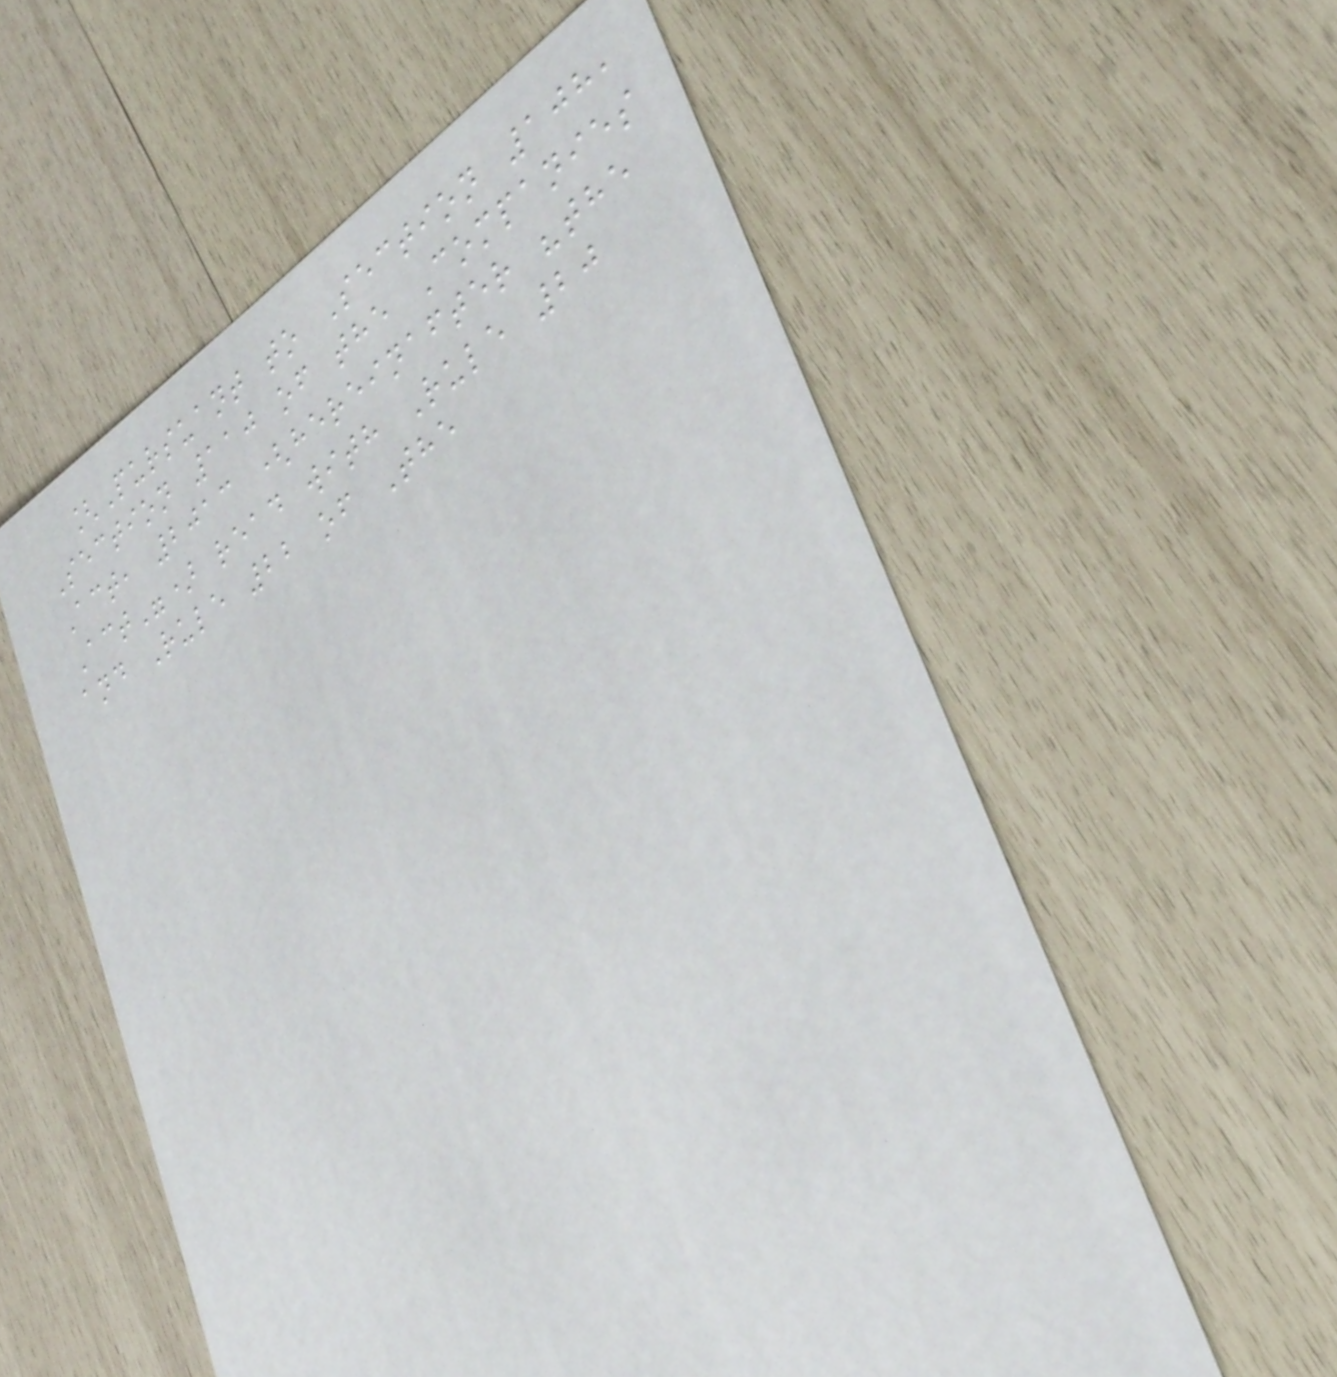[Pursuant to Section 108,
Section 110 of the Companies
Act, 2013 (hereinafter "the
Act") read with Rule 20
and Rule 22 of The
